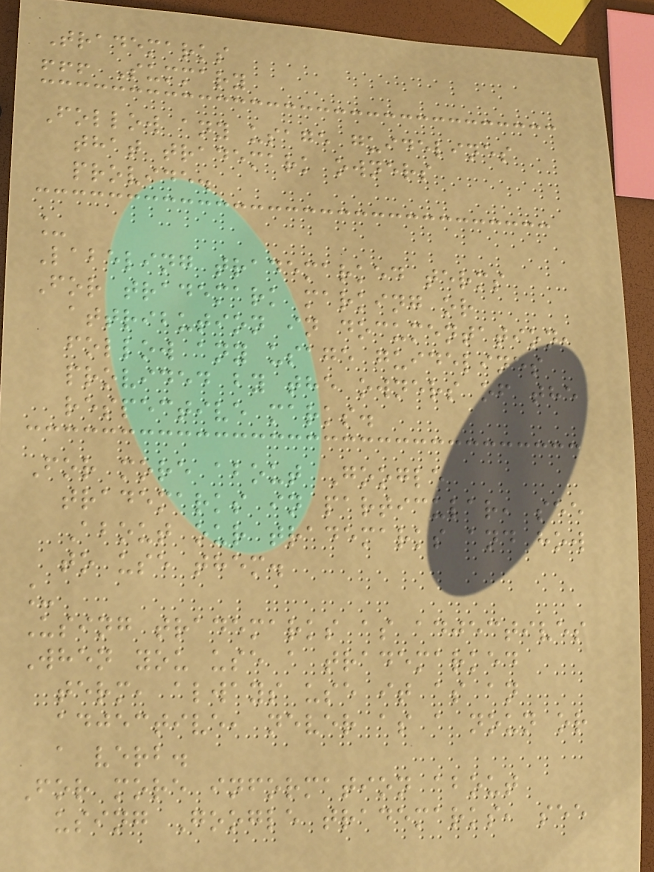Trademarks
!!! Summary
Follow any usage guidelines
that trademark owners
provide.
_
Labeling trademarked terms
For trademark marking or
attribution in documentation,
follow any usage guidelines
provided by the owners of the
respective marks.
For more about Google
trademarks in particular, see
About our trademarks and how
to use them.
_
Using trademarks as adjectives
When you use a trademarked
term, always use it as an
adjective, never as a noun or
a verb.
For more information about
using Google trademarks, see
